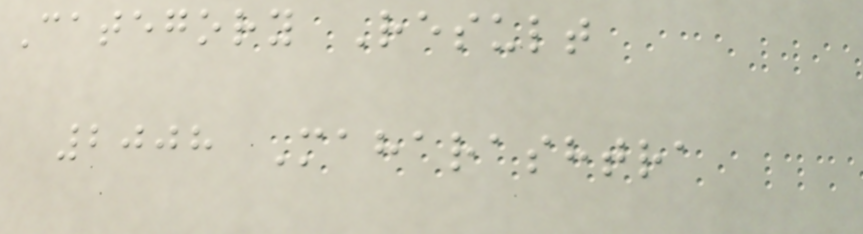Category Result
2008 Maharashtra
